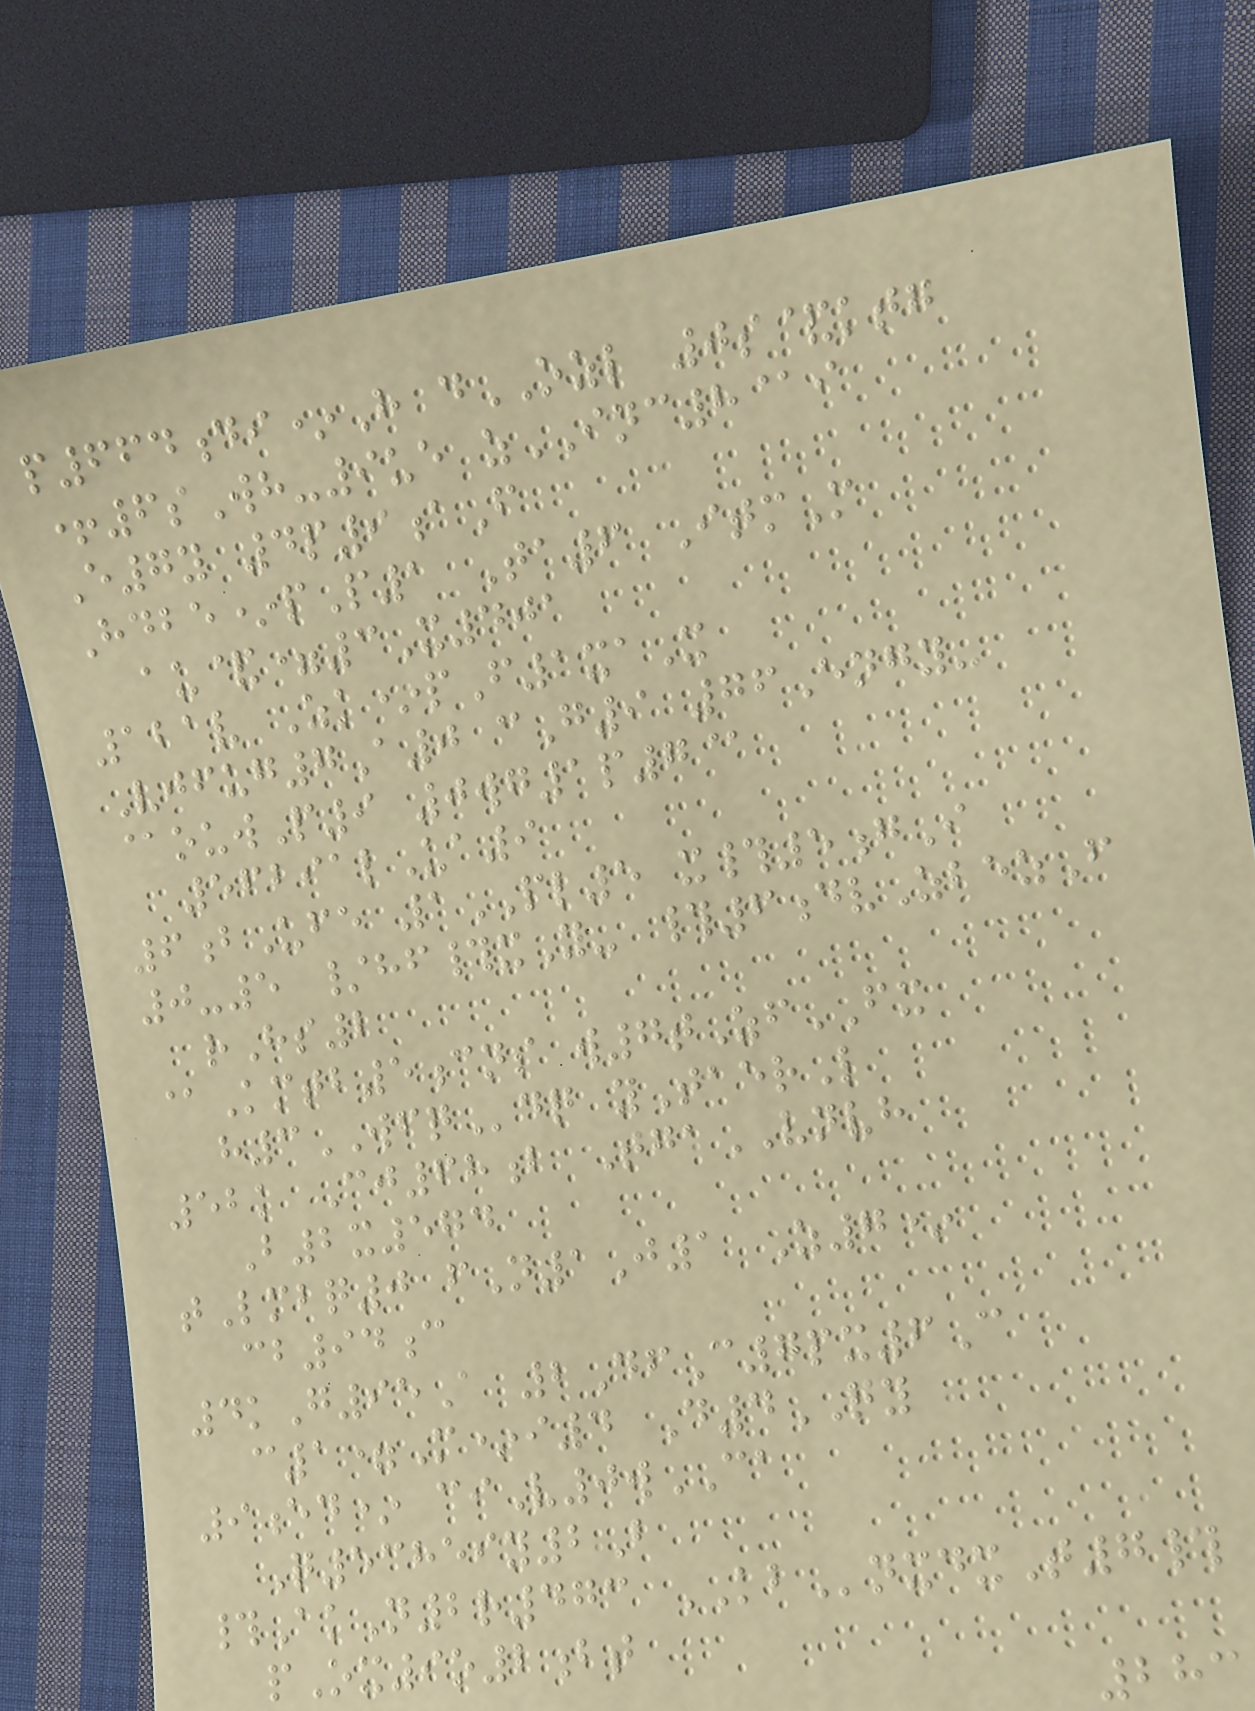p664di*H dOZL 0s&ktg
+6sWh-9ue zINC8@i
E7y 4p9aF
Hdbe*pP1 Ta6 ItmM
au&=3X401
121v Zk*pF1xaX
Vjfug7A0 cG9 76Engy-
@ouwP9 0wg1p7@
56291lUa9
6bUfe 1PL5 x#5gI
0-5 /hf#xY- #6dvZbezF
rHs2
@Kmtb5cns w7tZfFX
h3WFQdq yTaerL
52k Cj68b TgaVNVH
B2x574
tLmbq0 fN1J1 Z7*
cb94c
4kG95A 2DfC7px6C
c1=M*i4 D4QY
9ed* ciV0wCA
Q53859y2B
#AkN2r473 KBnxdxT7#
pOx9o2bt
283
